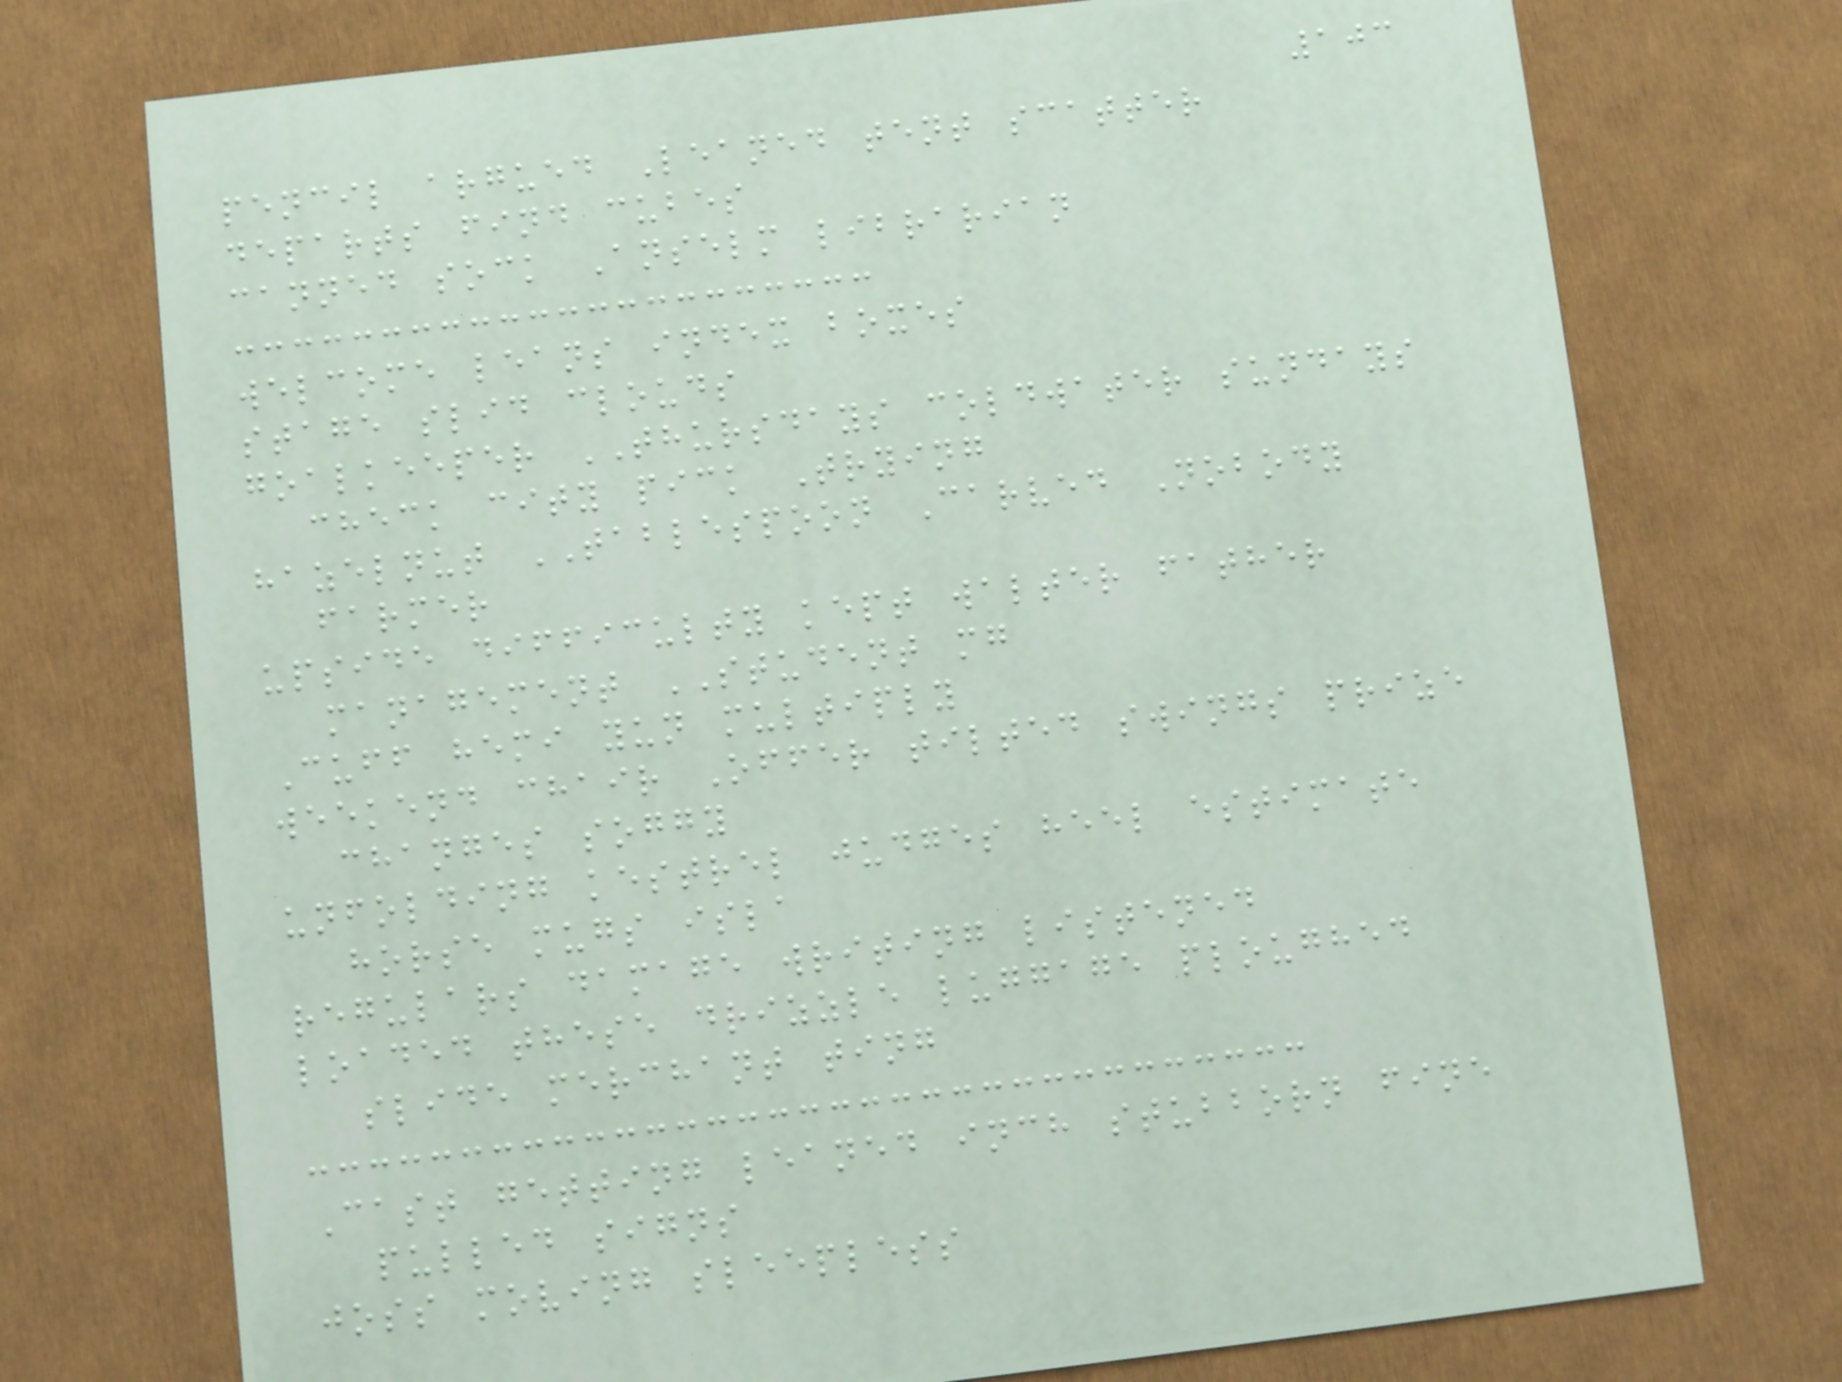103
pencil argued Leaned tent scatter
departs find cubes
canned sock Anselm librarian
welcome leans index boxes
stage slid clouds
goalkeeper THURSDAYS coldwater sundays
check city pick Trying
hazelnut TABLESPOON Carved Nobody
farmer
upside difficulty kept walter father
management STUDENT mg
Cuff hemi yun multiply
weekend chair Offer tilted swings prize
changes soggy
unfolding kestrel judges heel estimate
horse mugs isla
regulars damage writing listened
loaded these drizzle luggage ploughed
slide merchant ting
Cast getting leaned inch stubborn fine
pulled signs
joss moving sleepless
